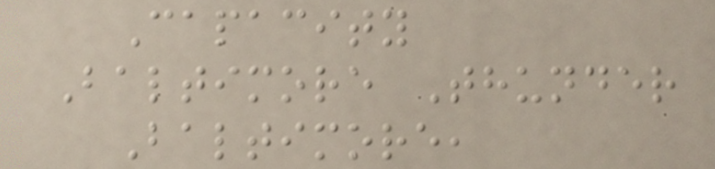Capacity
Baltimore Thunder
Baltimore,
